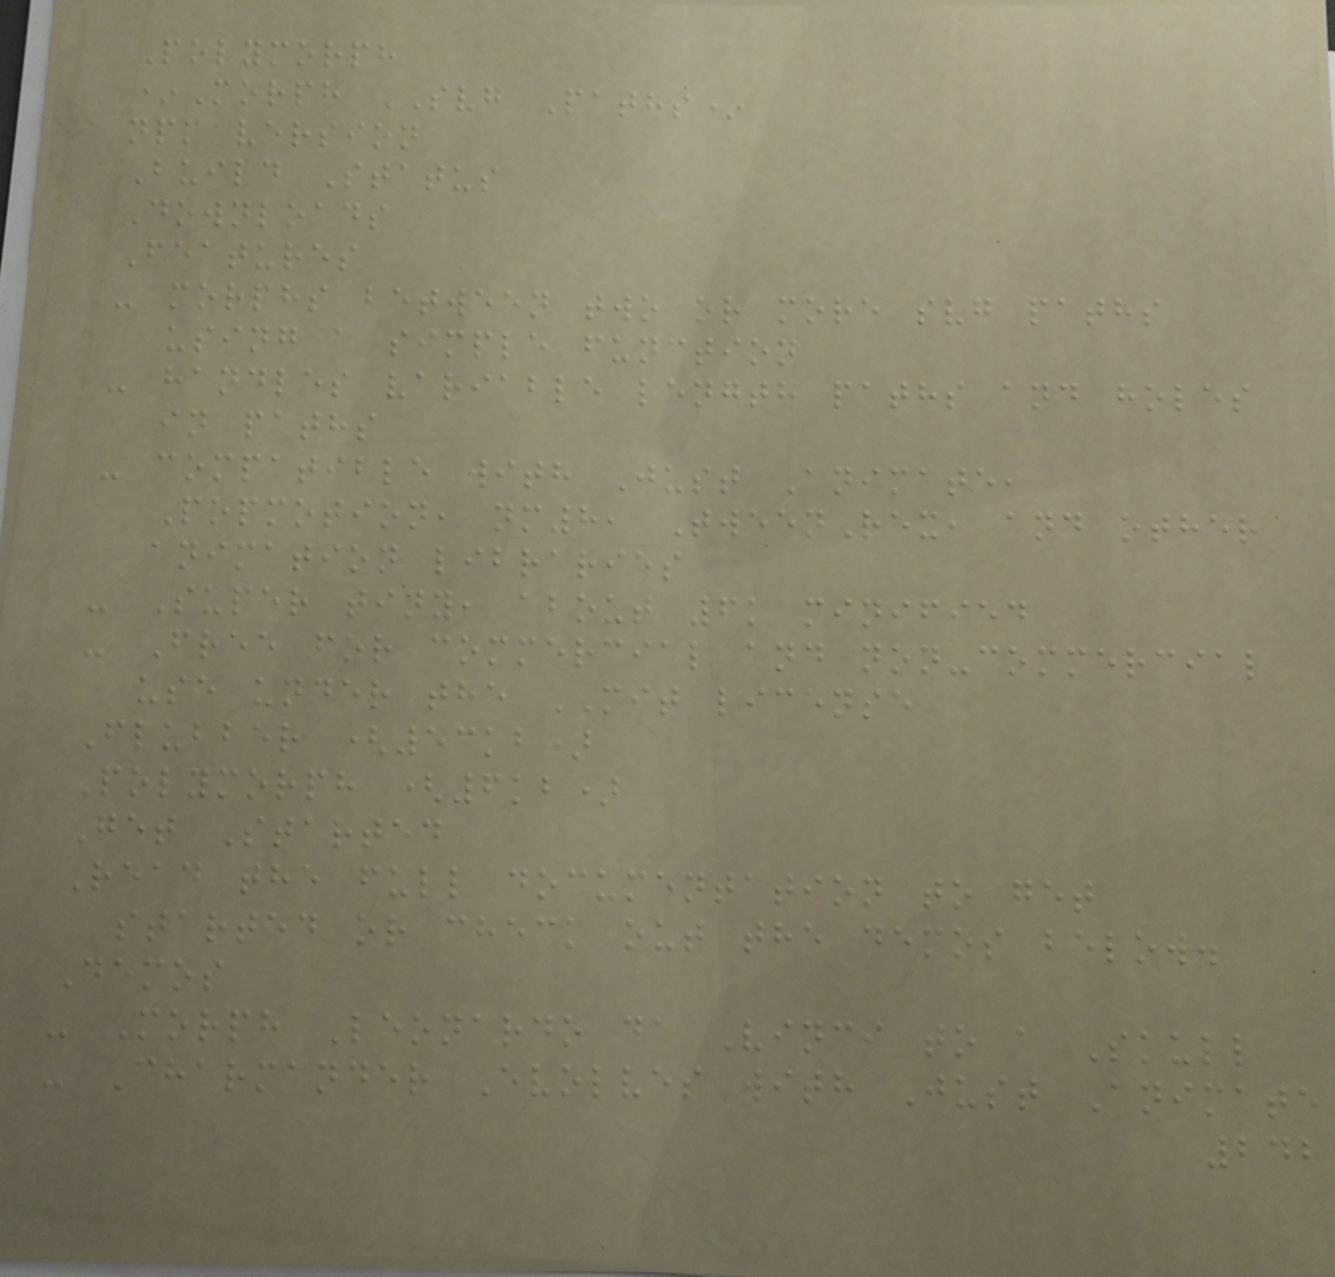Polymorph
*Morph SVG Paths*
npm version
Build Status
Downloads
Features
- morphs between two or more svg paths
using a simple function
- handles variable length paths and holes
in paths
- compatible with Just Animate,
Popmotion, nm8, TweenRex, and other
animation libraries
- Super tiny, about 6k minified
- Free for commercial and non-commercial
use under the MIT license
Flubber (53kb)
Polymorph (6kb)
Get Started
Read the full documentation to get
started or check out the demos below.
Demos
- Morph Leonardo da Vinci to a Skull
- Charmander Evolves with Just Animate
242
